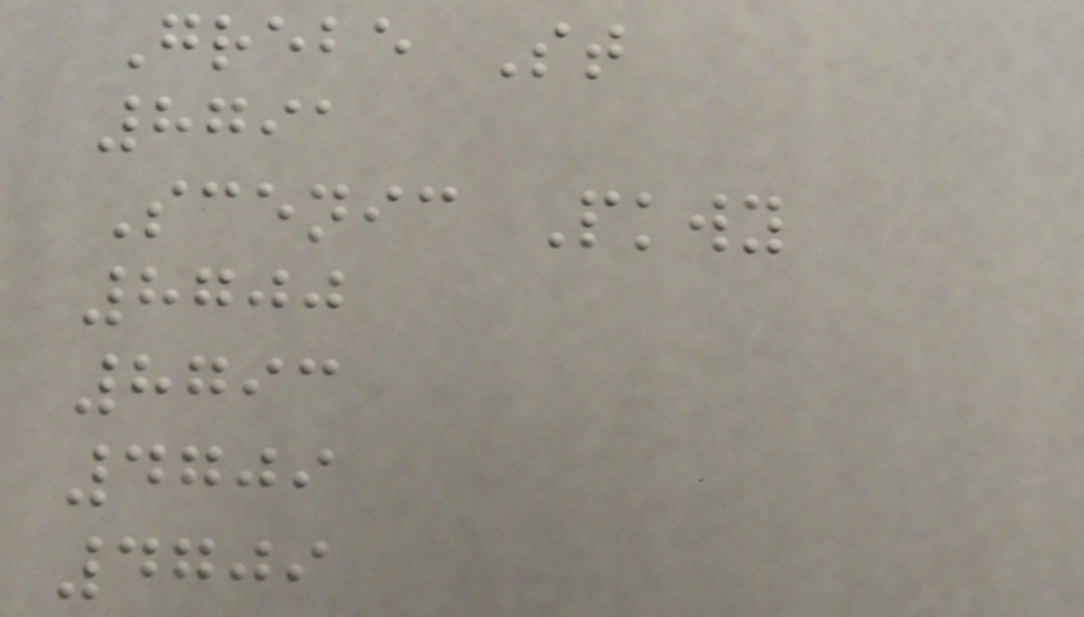Grebe St
8791
Scenic Pkwy
8700
8793
4709
4709
